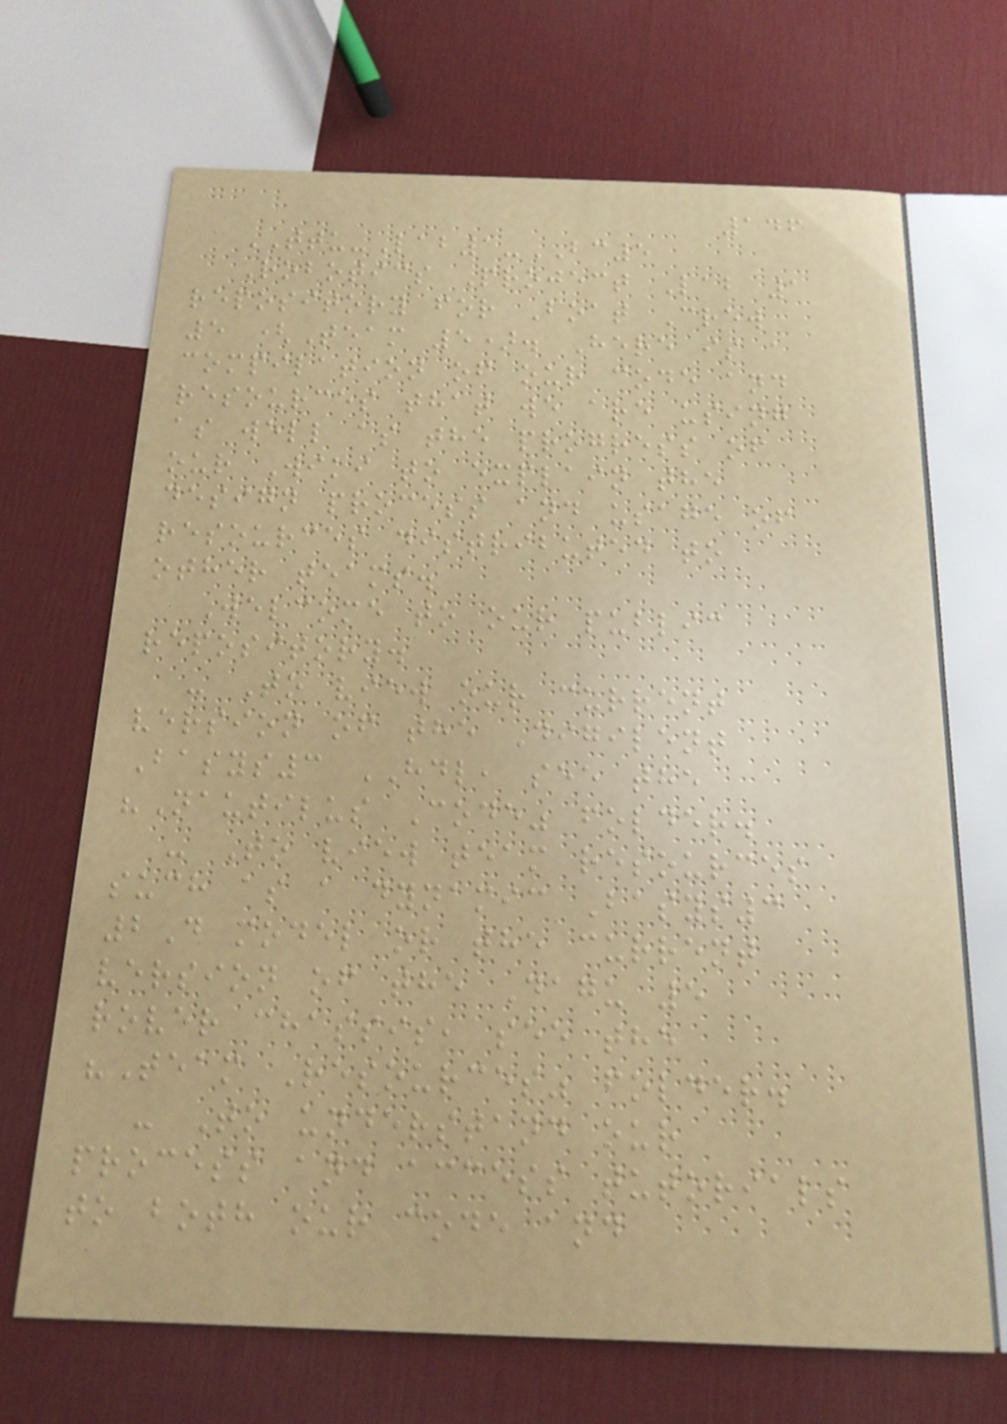146
TTU-Lab1-BC5
Robotics Project Lab 1
repository for Boat Crew
5 (Team 5). Here is a
compilation of our code and
resources that we are using
as well as the progress of
our Wiki to explain the
design process and usage of
resources distributed to
other teams.
Welcome to our public
repository.
- To view our current
version of the Digilent
Basys3 HDL, see the
"Nautilus Code" folder.
- To view team resources
such as a dynamic Basys3
2D model or the current
version of the Dagu 5
rover chassis, see the
"Team Resources" folder.
- To understand our
process and access tutorials
to both our code and
